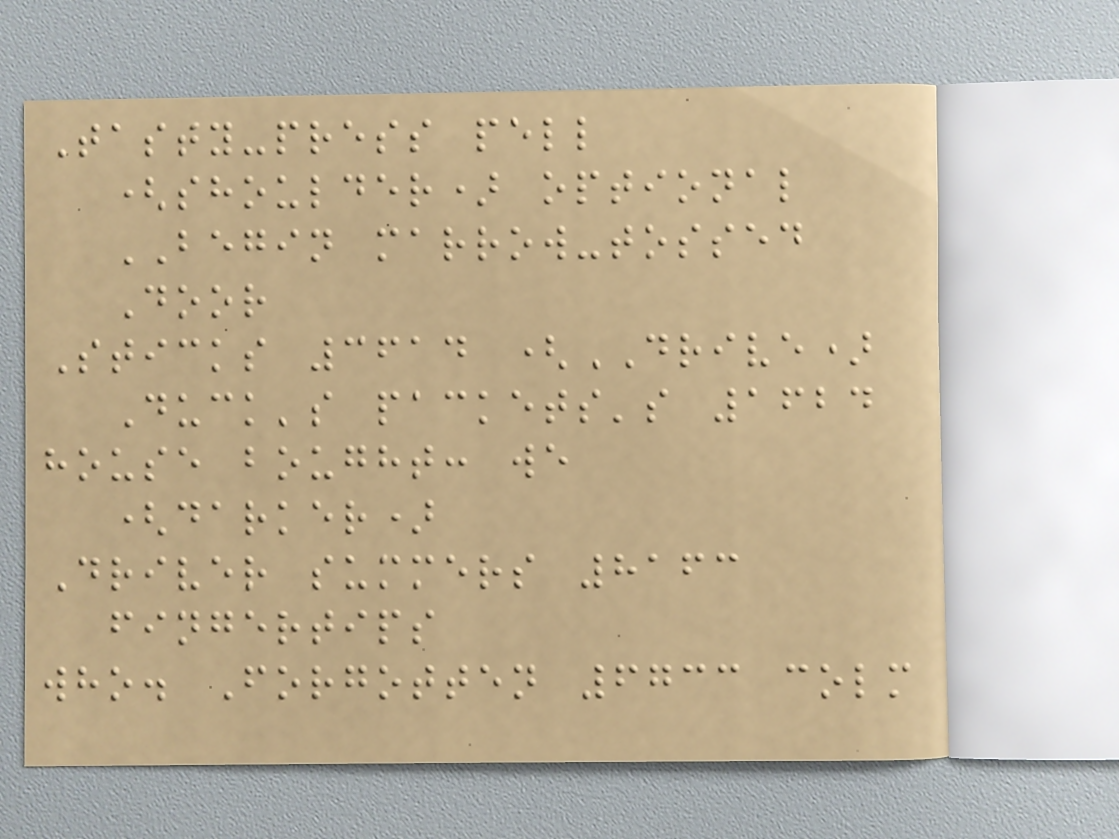Tasty-press pell
(shoulder) optional
BEGIN marrow-tossed
Door
Sticks 3614 (DRIVE)
Duck's packets's 1624
house bought: we
(darker)
Driver summers 8163
fingertips
who. Forgotten 6733 colm
